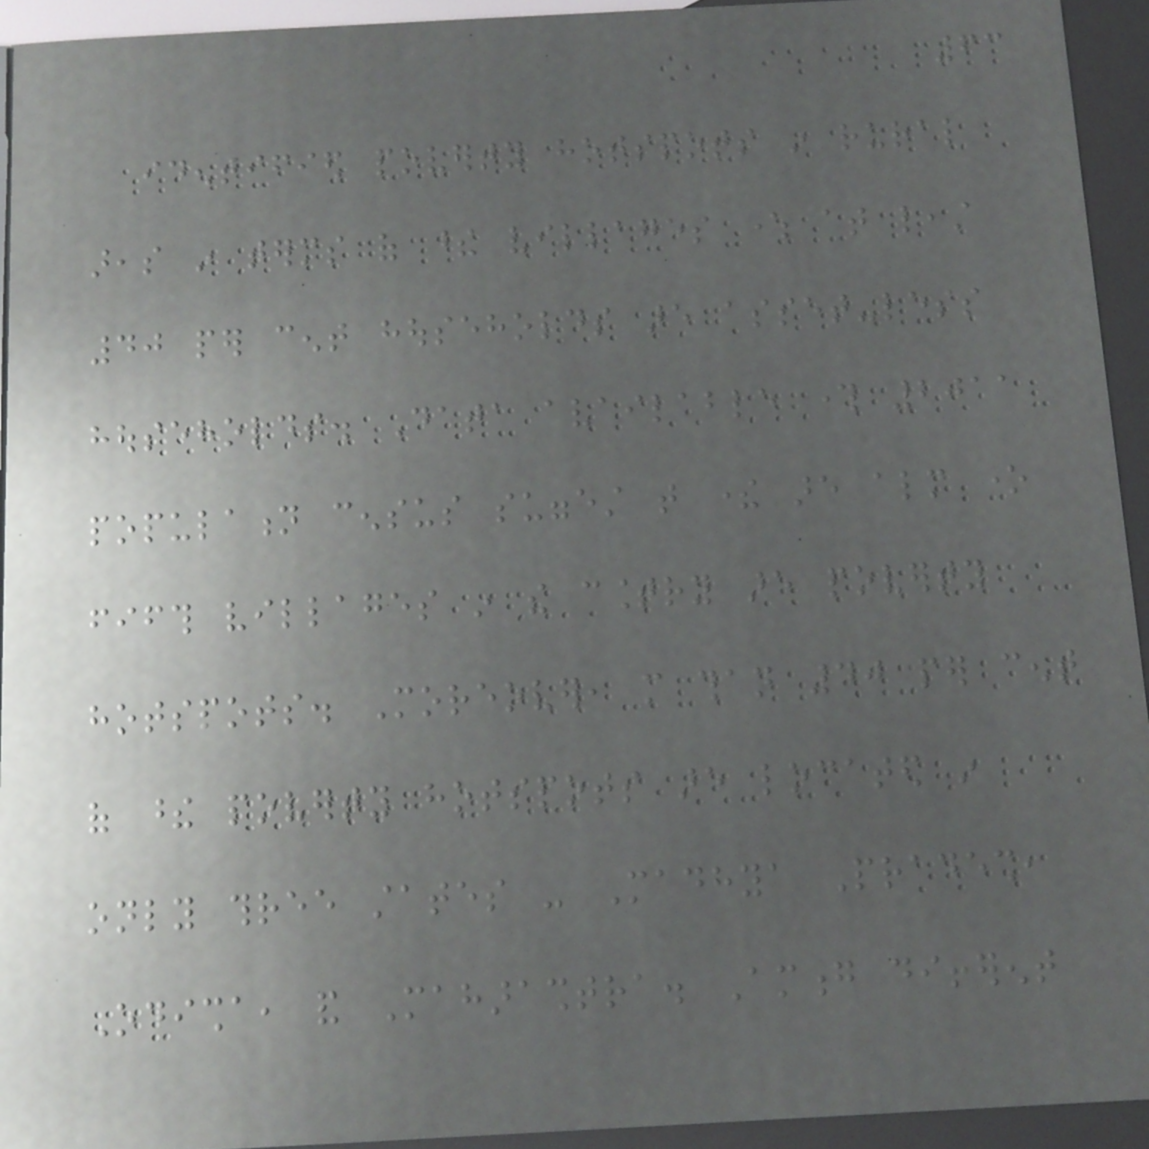63
identified poverty hotspots in rural
areas in terms of these villages where at least
40 per cent households are asset-less
households. Data available through 2011
population census suggest that there are almost one
fifth villages in the country are poverty
hotspots. Moreover, more than 40 per cent
of these poverty hotspots are located in
only three states - Madhya Pradesh,
Odisha, and Maharashtra. Among different
